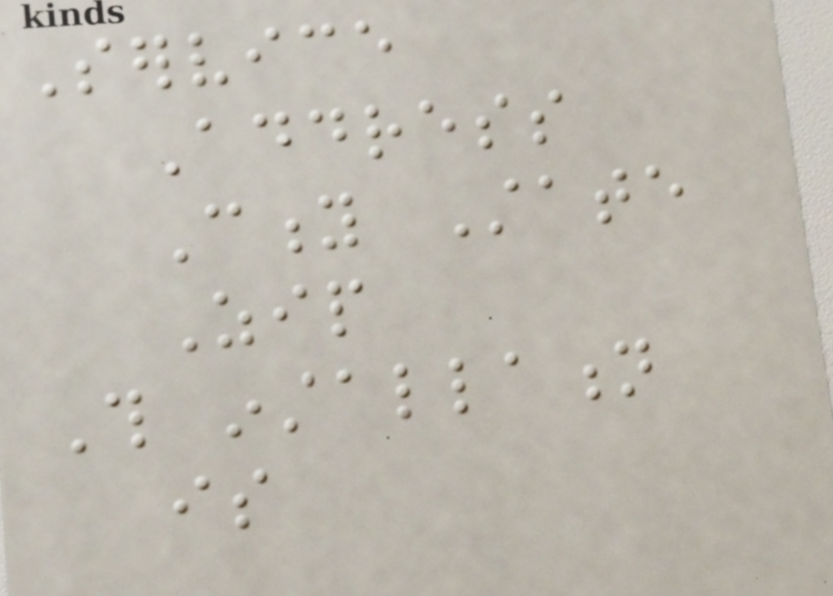Service
Address
City State
Zip
This installation
is
